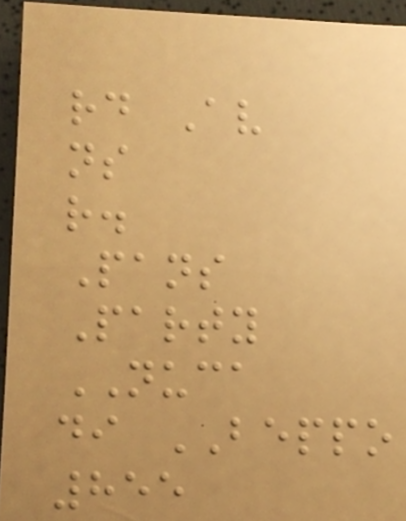rd Av
ns
r.
Pans
Party
NUCA
di BEPPO
855
